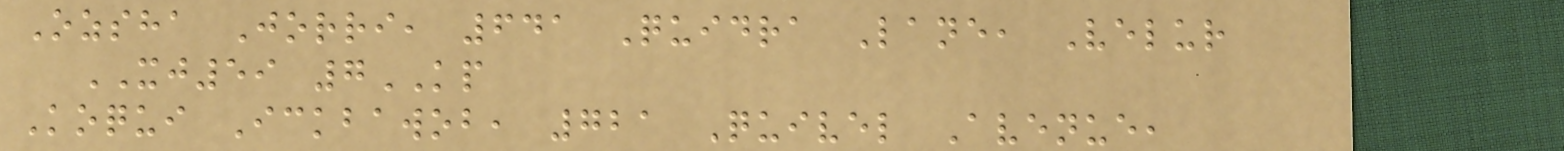Ozsha Jorri, 641 Quidra Lane, Velur
XJ59 7KP
Koqui Ickbawob, 721 Quivel Avenue,
